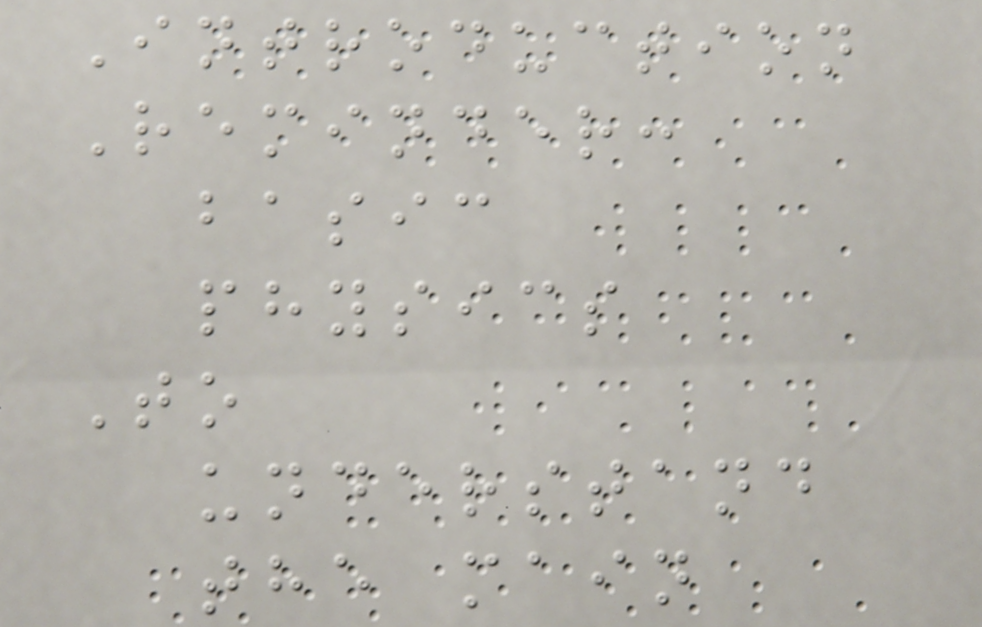Introduction
Reminder:
basic
physics
To
understand
the main
